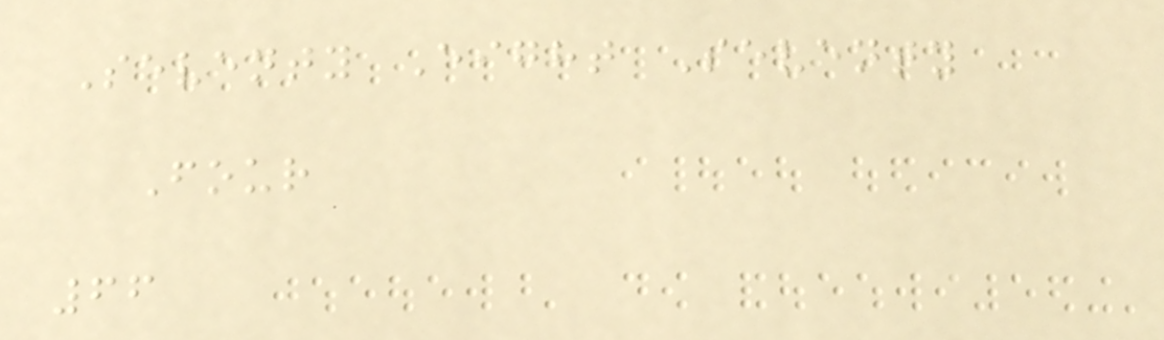Seventy Eight Seventy
Four
66
